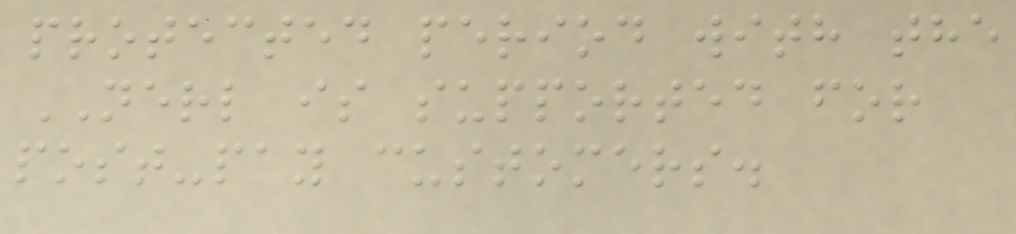protected period with the
NERL is supported for
post-pay customers.
